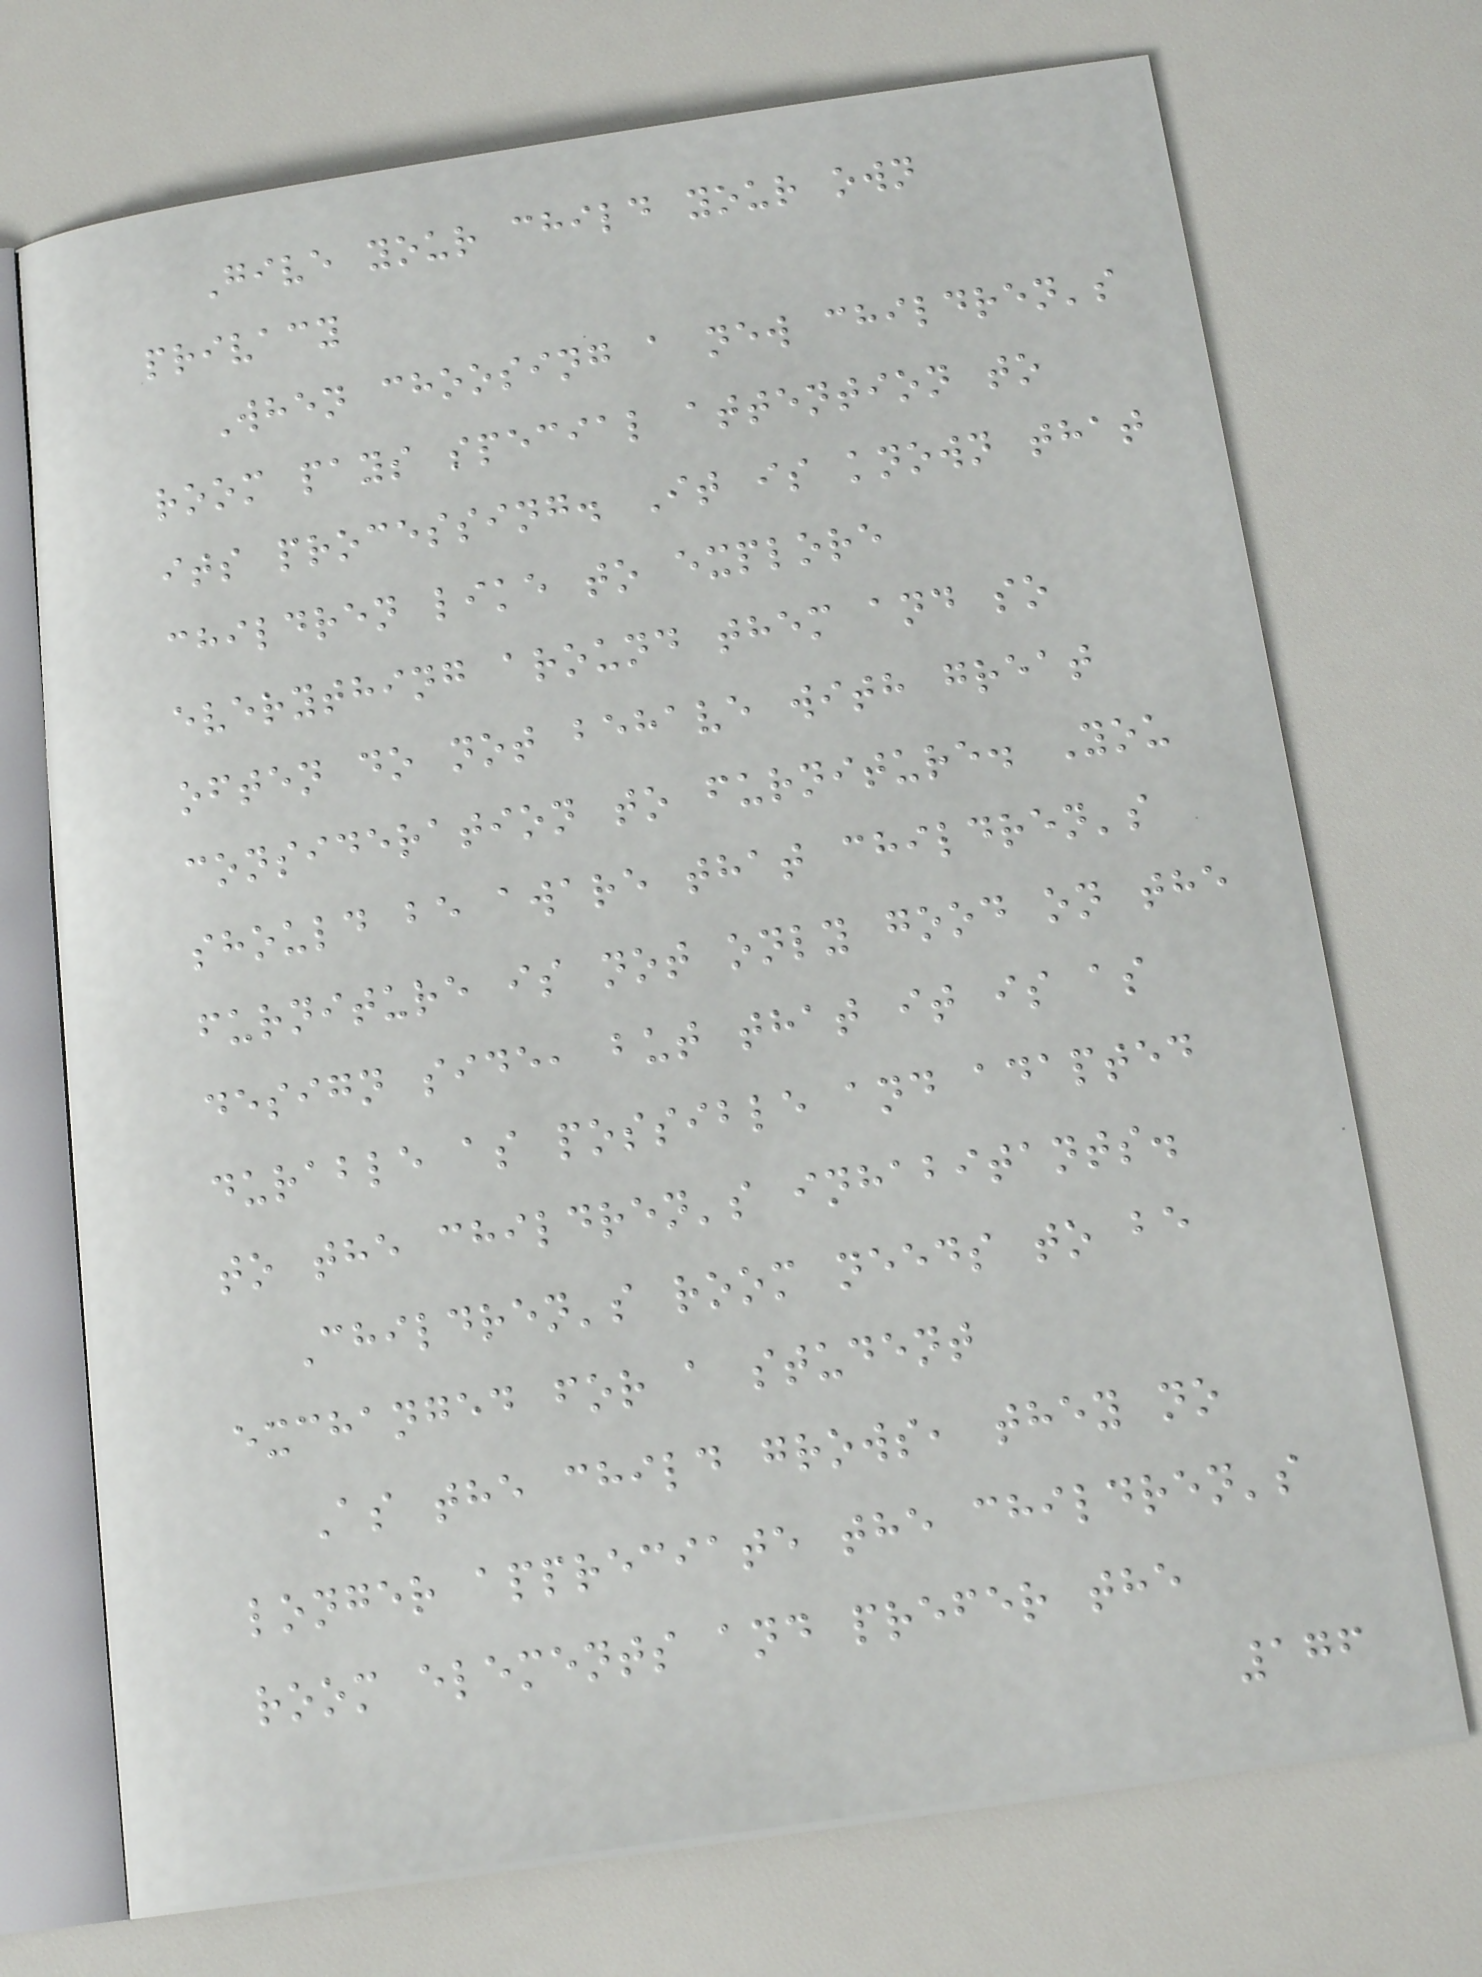Give your child your own
privacy
When choosing a new children's
room pays special attention to
its processing. It is known that
children like to explore
everything around them and so
often do not behave with great
consideration to furniture. You
should be aware that children's
furniture is not only good on the
design side, but that it is as
durable as possible and adapted
to the children's inhabitants.
Children's room needs to be
exchanged for a student
As the child grows, they no
longer appreciate the children's
room elements and prefer the
176
